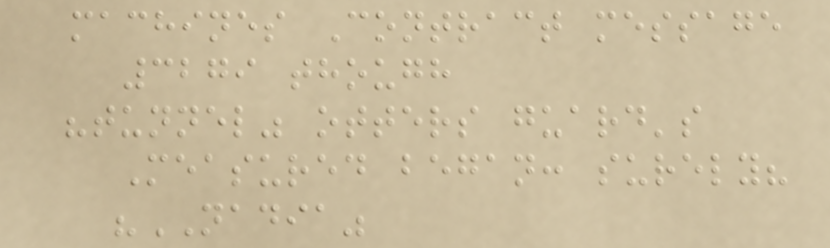machines Contract message
3279 though
"tunnel" otters guard's
Measured began: surely?
"NADIA"
